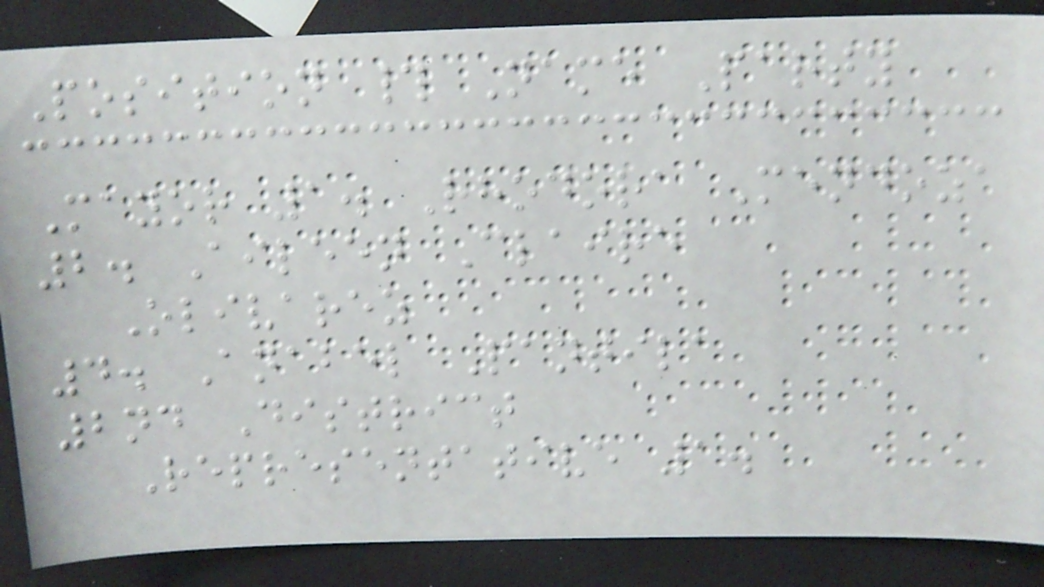Position # Name Party
Mayor 1. Rhodora Mendoza
2. Aileen Claire
Olivarez
4. Anabel Pantila
2nd District
Representative 1.
